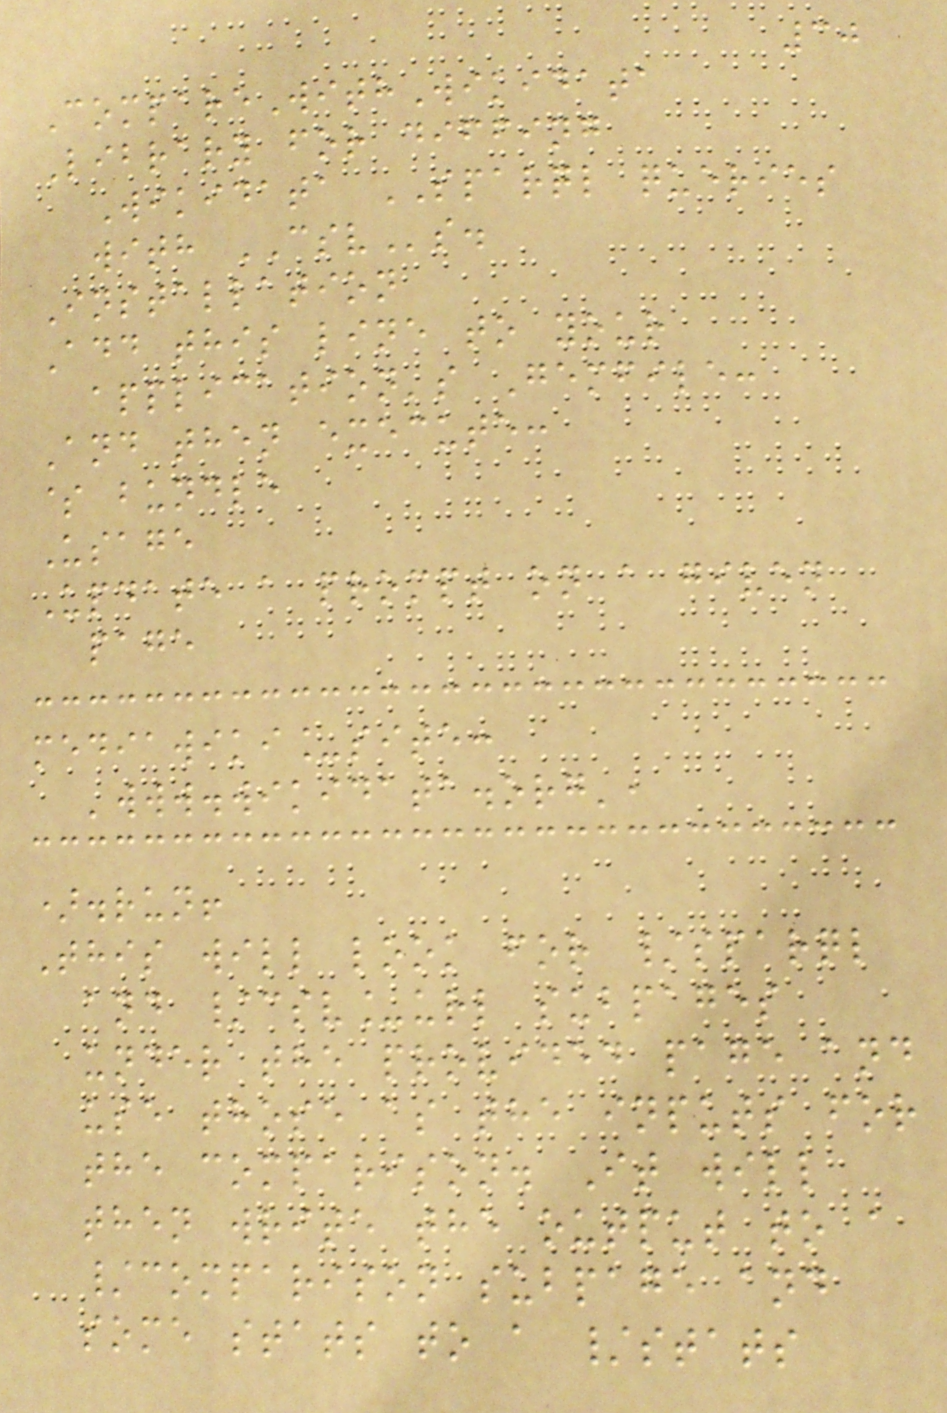30
CompareWithWikidata
Library for diffing
Wikidata SPARQL queries
with CSVs.
Installation
Add this line to your
application's Gemfile:
And then execute:
$ bundle
Usage
Update a prompt on a given
page
mediawiki_site:
'www.wikidata.org',
).run!
This will look for /sparql
and /csv_url subpages
under the provided page and
use those as the inputs for
the comparison. It will
then write the output to a
/comparison subpage and
some stats to a /stats
